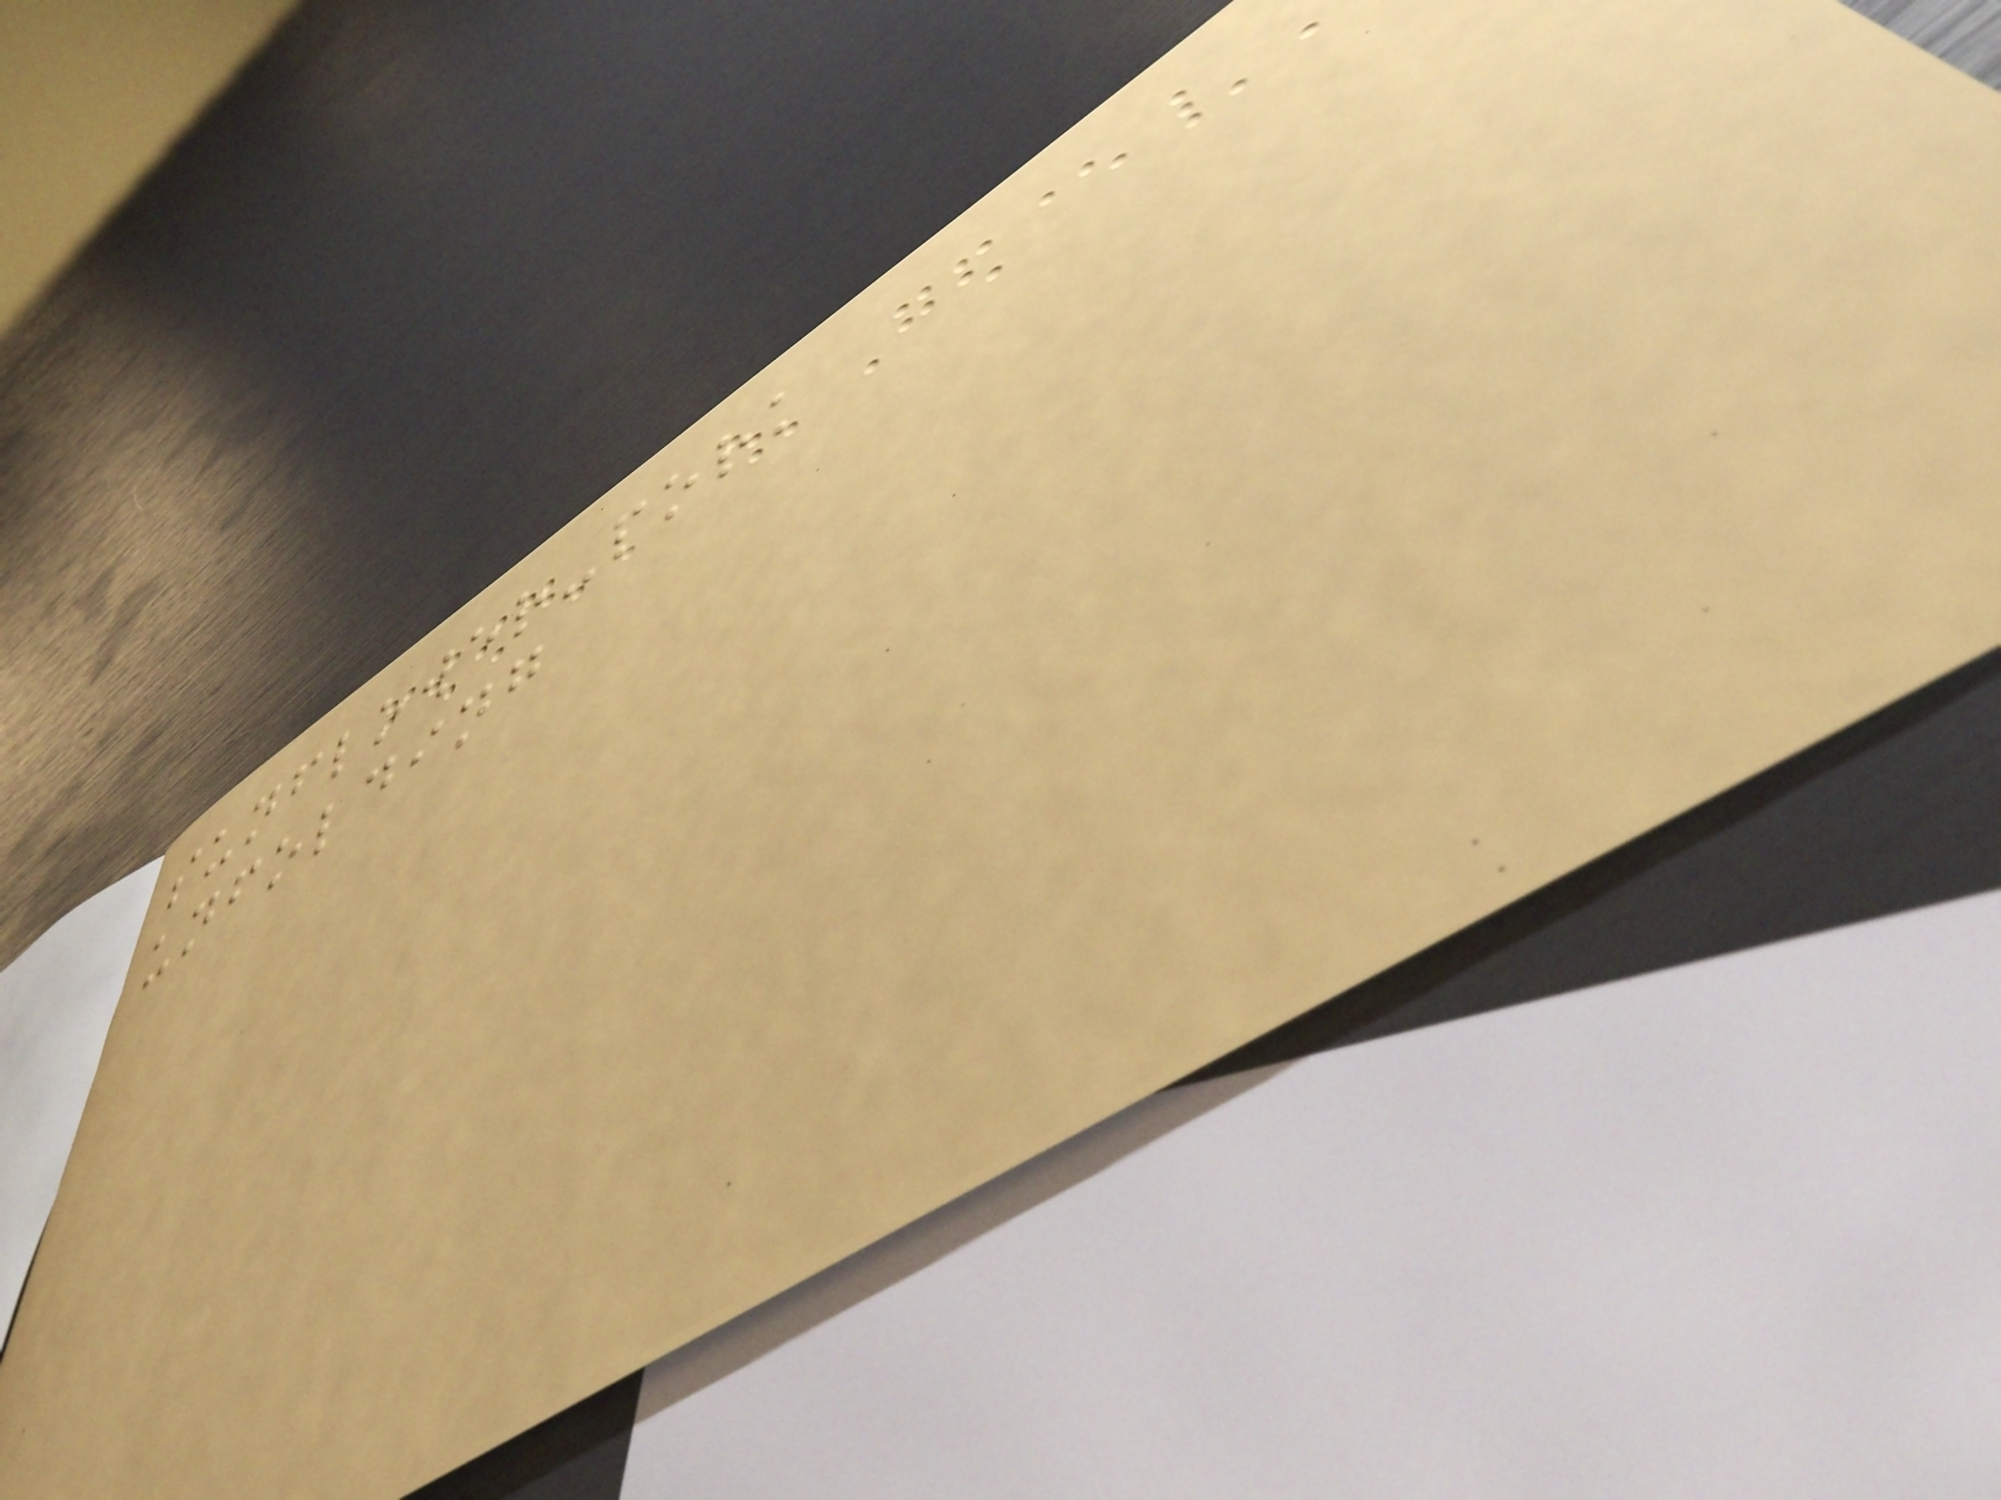sunflower-pork
unfolding
